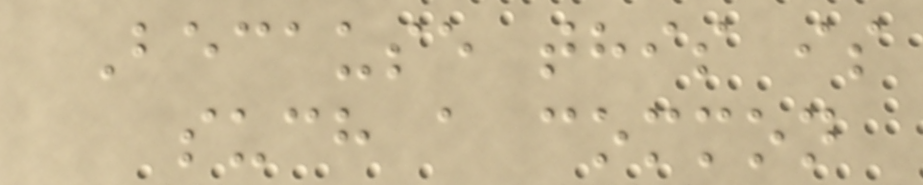Because this is
such a common
